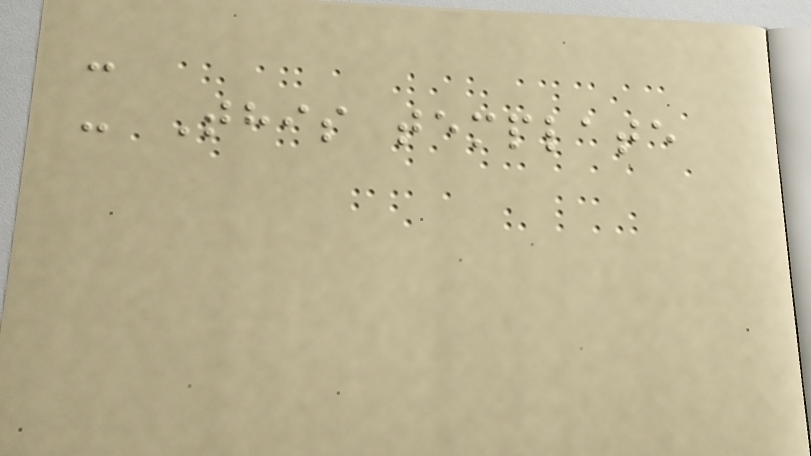-
- This template
